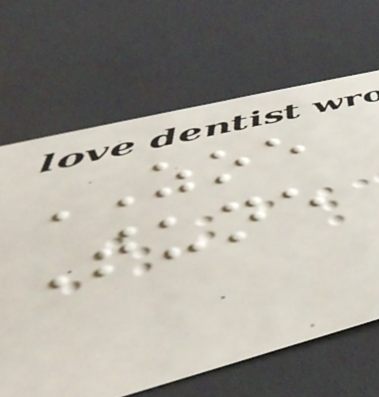ZOE
Tune
